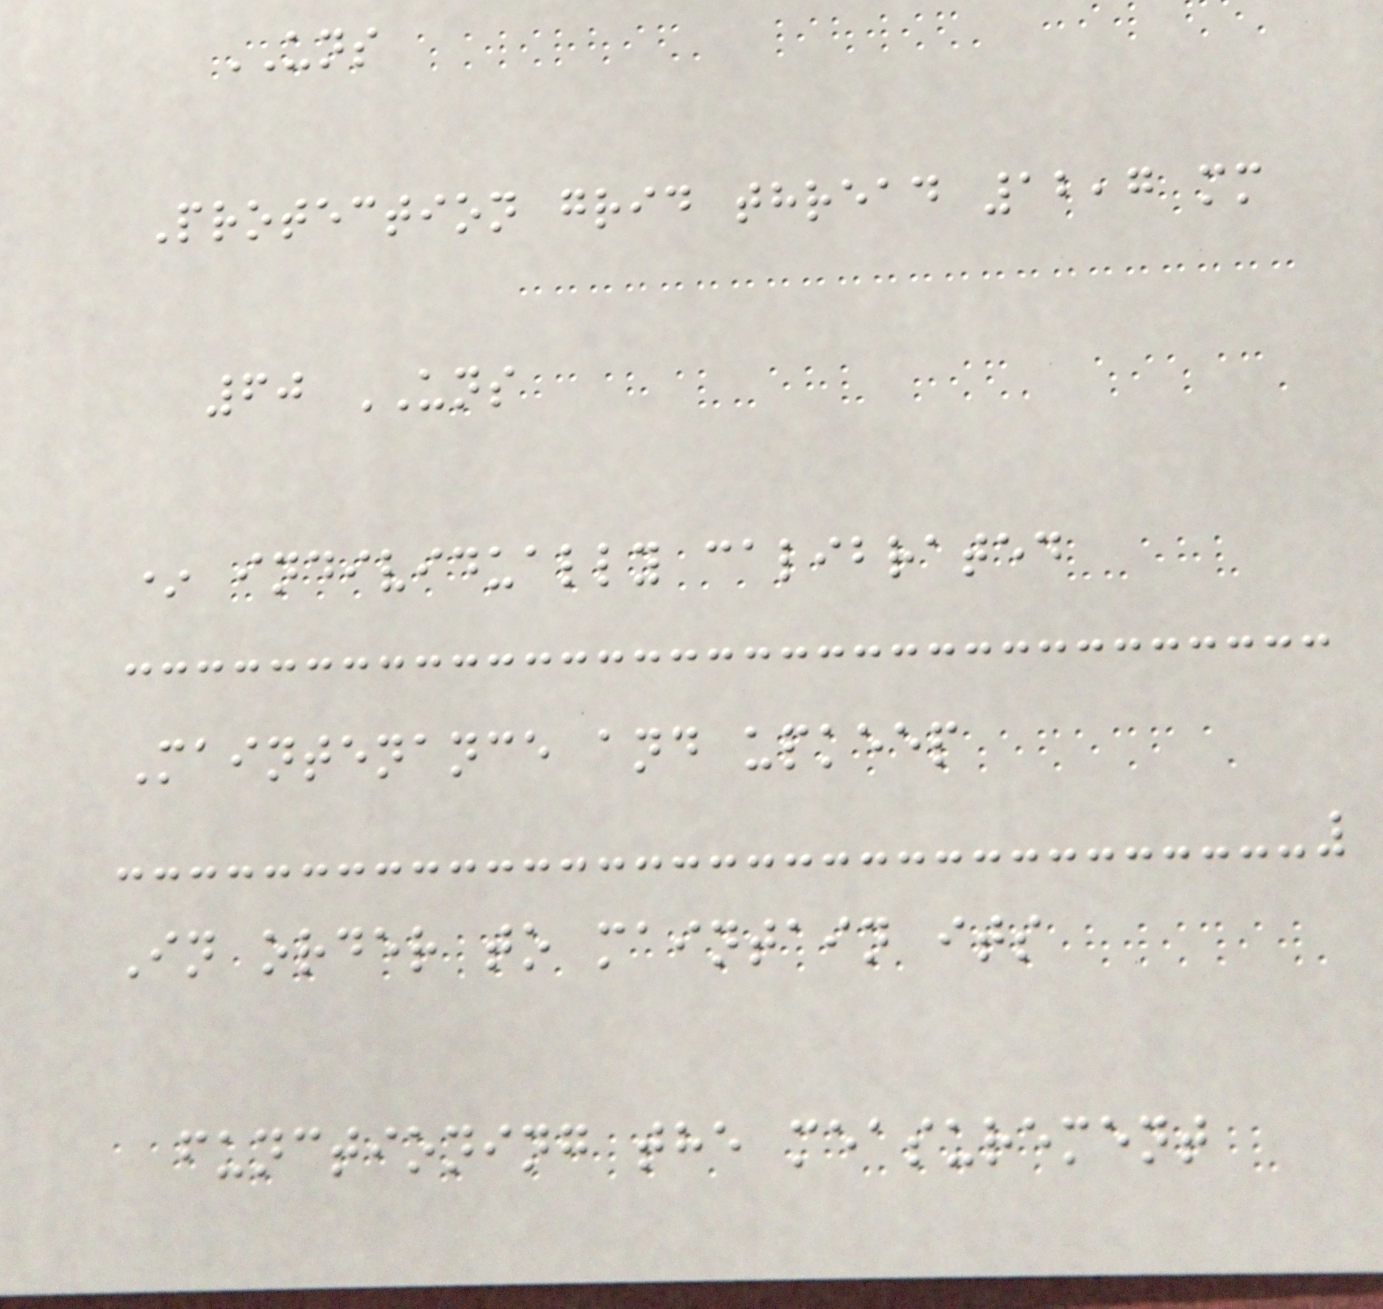UNS
Protection grid thread 12,7 mm
60 UNS
* individually calibrated
Maintenance and upkeep
In order to maintain its
functioning the measurement
